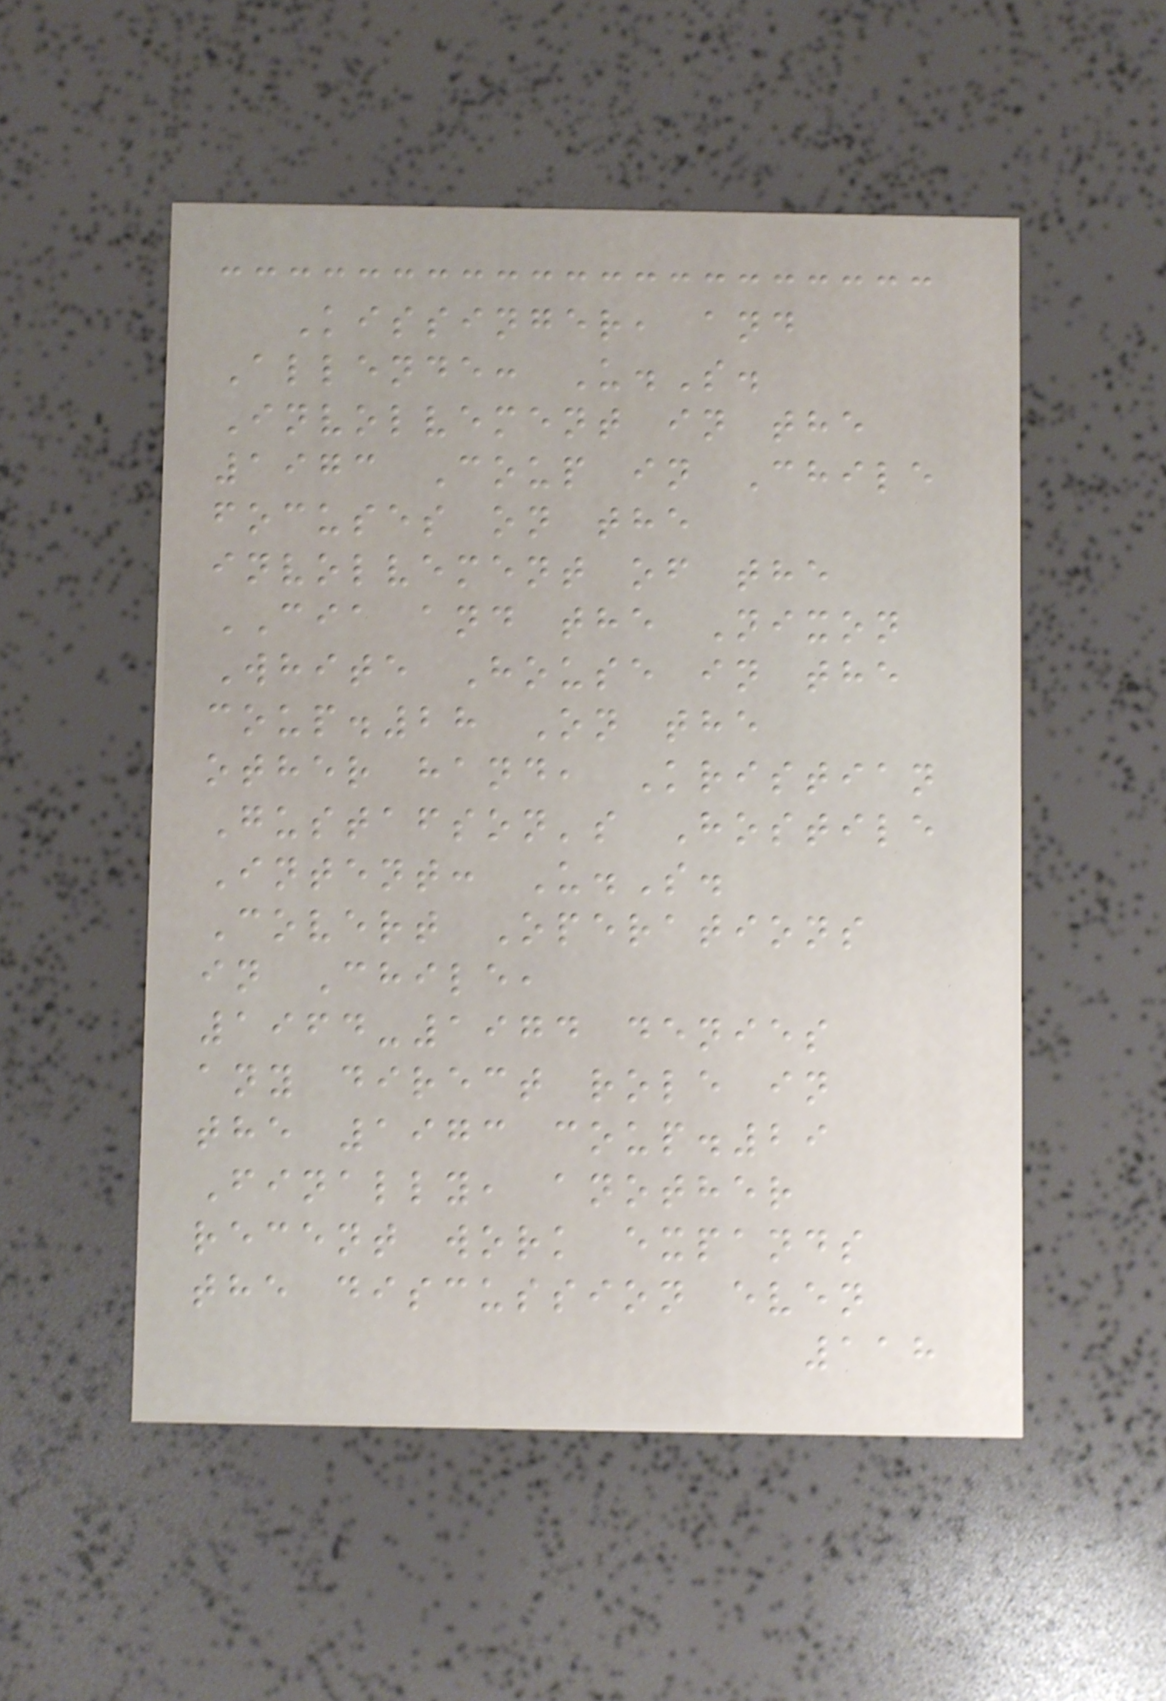Kissinger, and
Allende: U.S.
Involvement in the
1973 Coup in Chile
focuses on the
involvement of the
CIA and the Nixon
White House in the
coup.28 On the
other hand, Kristian
Gustafson's Hostile
Intent: U.S.
Covert Operations
in Chile,
1964-1974 denies
any direct role in
the 1973 coup.29
Finally, another
recent work expands
the discussion even
118
